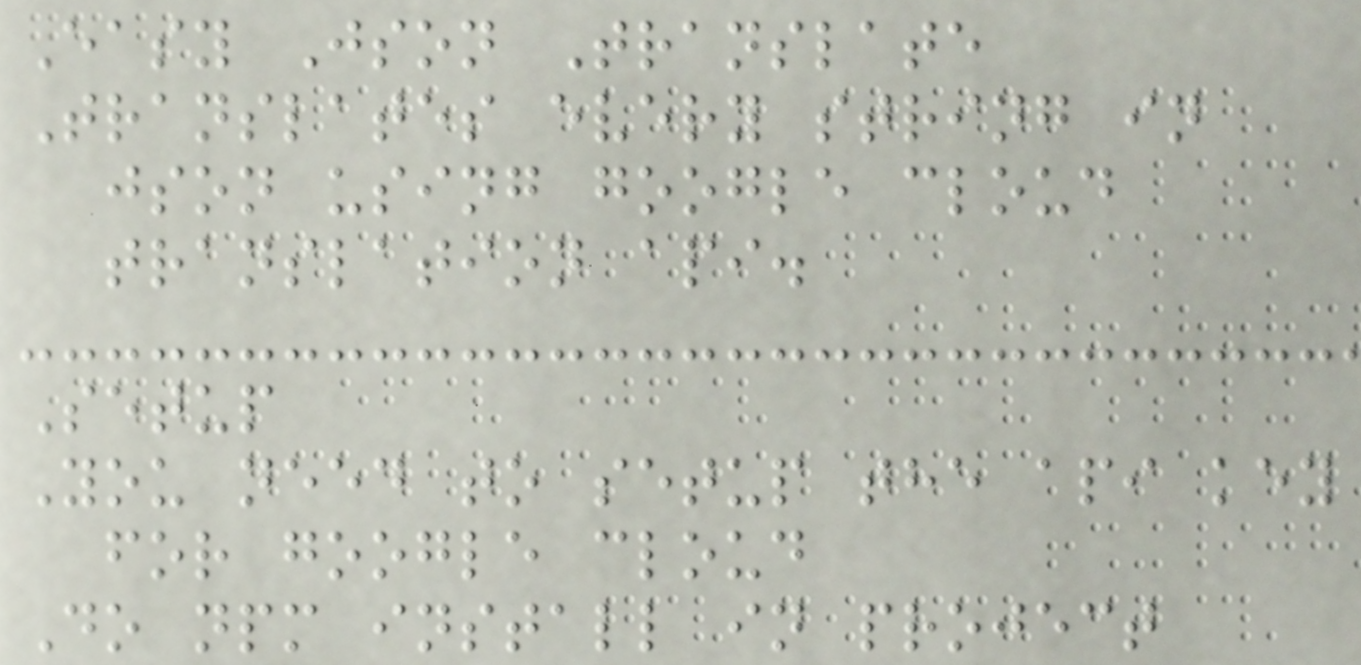Easy Json Translate
Translates every string in
json using google cloud
translation api.
Setup
You need to setup the api key
for google cloud
Do npm install in project
